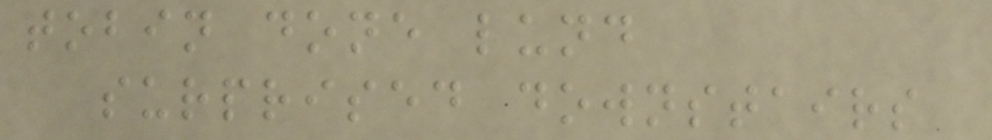tobin done lund
surprised downstairs
